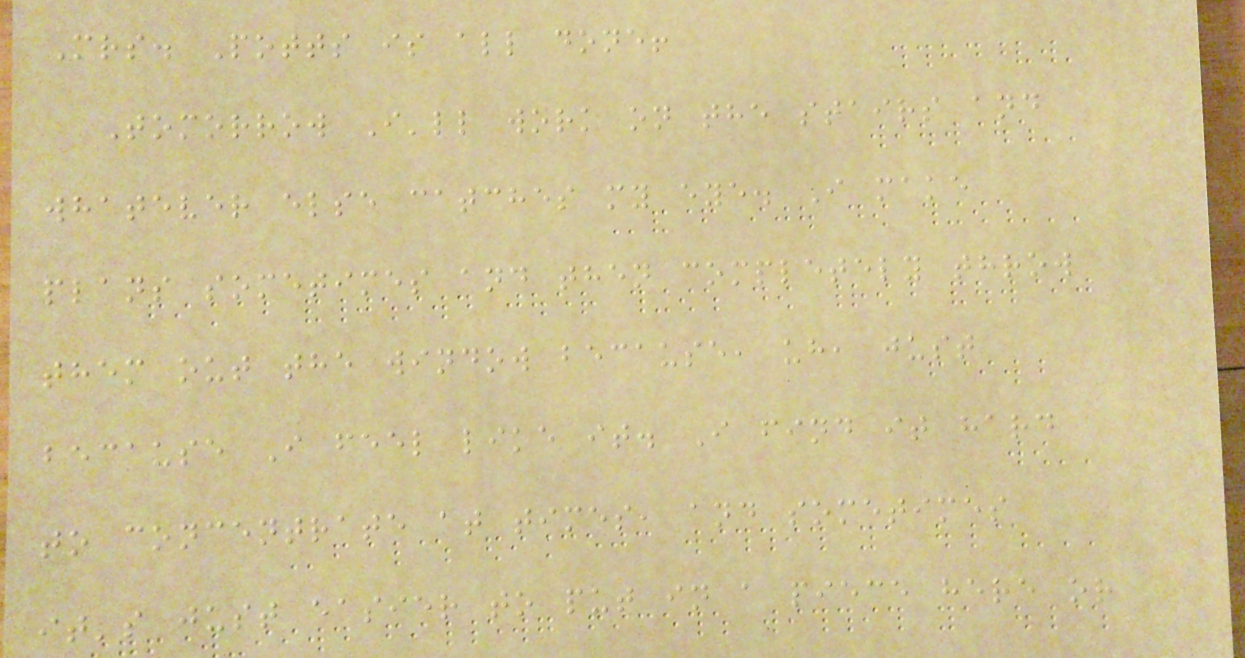Mrs. Potts is all done!
Tomorrow I'll work on the stairs and
whatever else catches my eye. I make
plans sometimes and then completely throw
them out the window because, uh, just
because I feel like it. I find it hard
to concentrate at times, and sometimes
it's just easier to put in a piece here or
